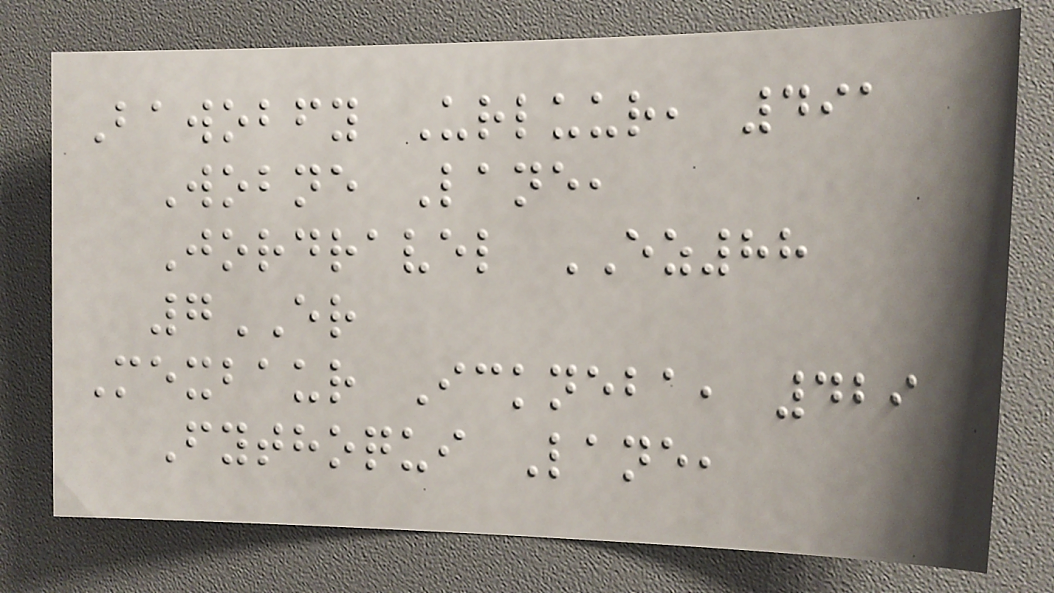Bawobfy Urluur, 491
Wobne Lane,
Jordravel EZ88
7ER
Mexbaur Ickneba, 429
Fythoqui Lane,
